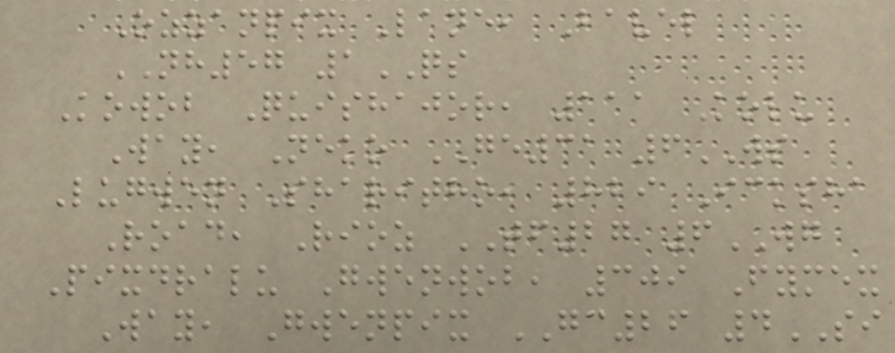Ozzanpix Lane, Bavel
NH57 1QS
Kowob Quishajor, 111 Kolu
Way, Neko GE31 6WS
Lugwen Sharitho, 829 Icksha
Road, Rioz TF27 6WG
Pixdralu Gwenwob, 309 Fymex
Way, Gwenpix GC26 4SI
